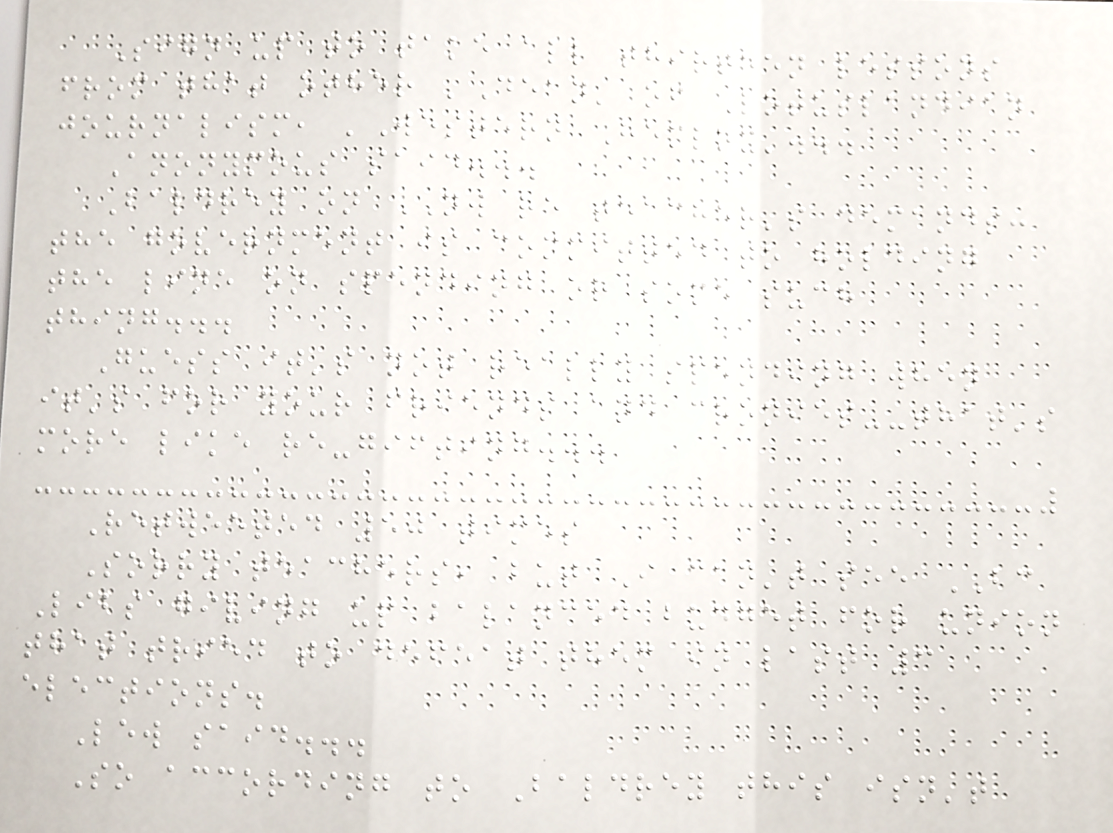Sign up to take all thirteen lessons
from that other 'Dean' of Lotuslandian
journalism, 'Western Hemlox'...
Anonymous said...
Baldrey on NW re teacher's demands:
the government is committed to holding
the line on spending or some such
thing...
Guess it's not really spending when
it's for your friends and cronies--that's
more like re-gifting...
Retweeted 50 times
Sorry teachers, but I can't see BC
Libs giving up balanced budget for union
that tried to defeat them in last 3
elections.
Lew said...
So according to Baldrey this isn't
